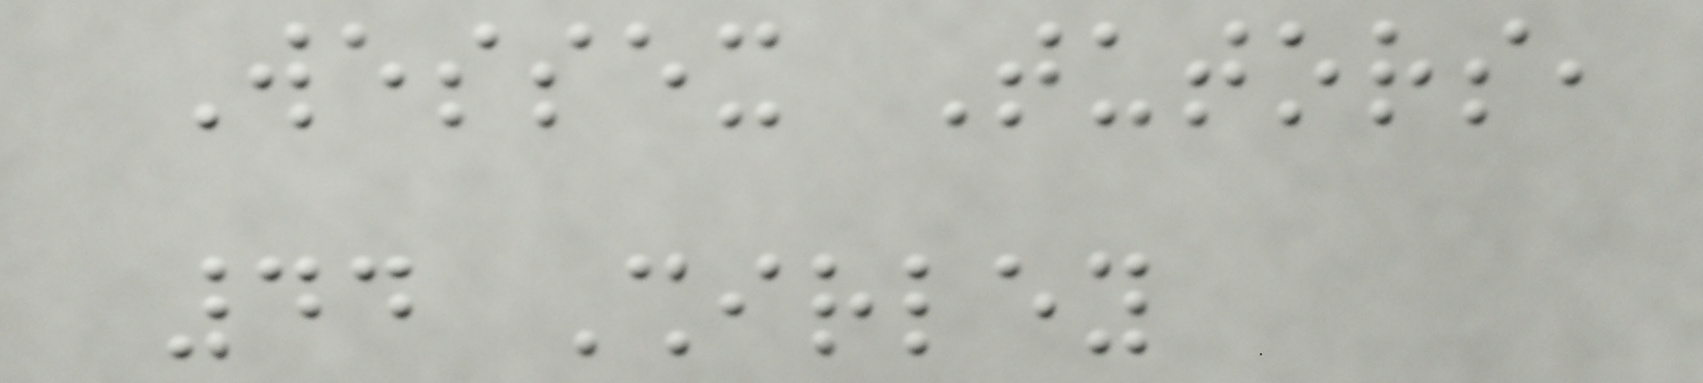Wessex Tutors,
44 Shirley
